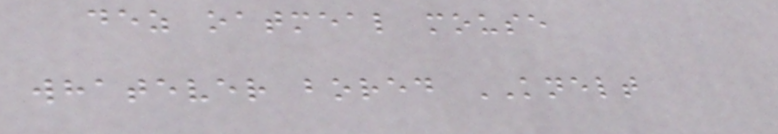dez oatmeal mouse
whatever bored KNELT
